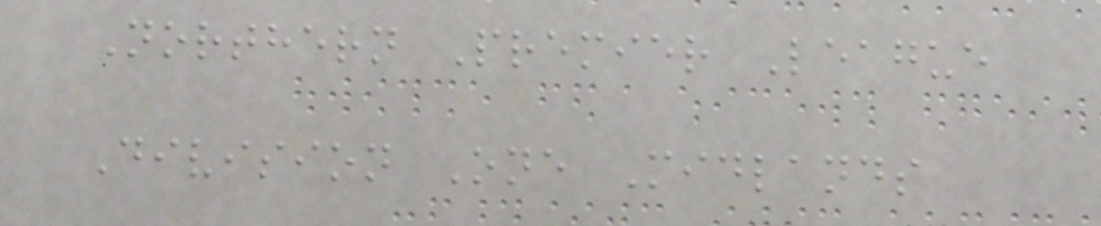Northern Premier League
Division One Midlands
